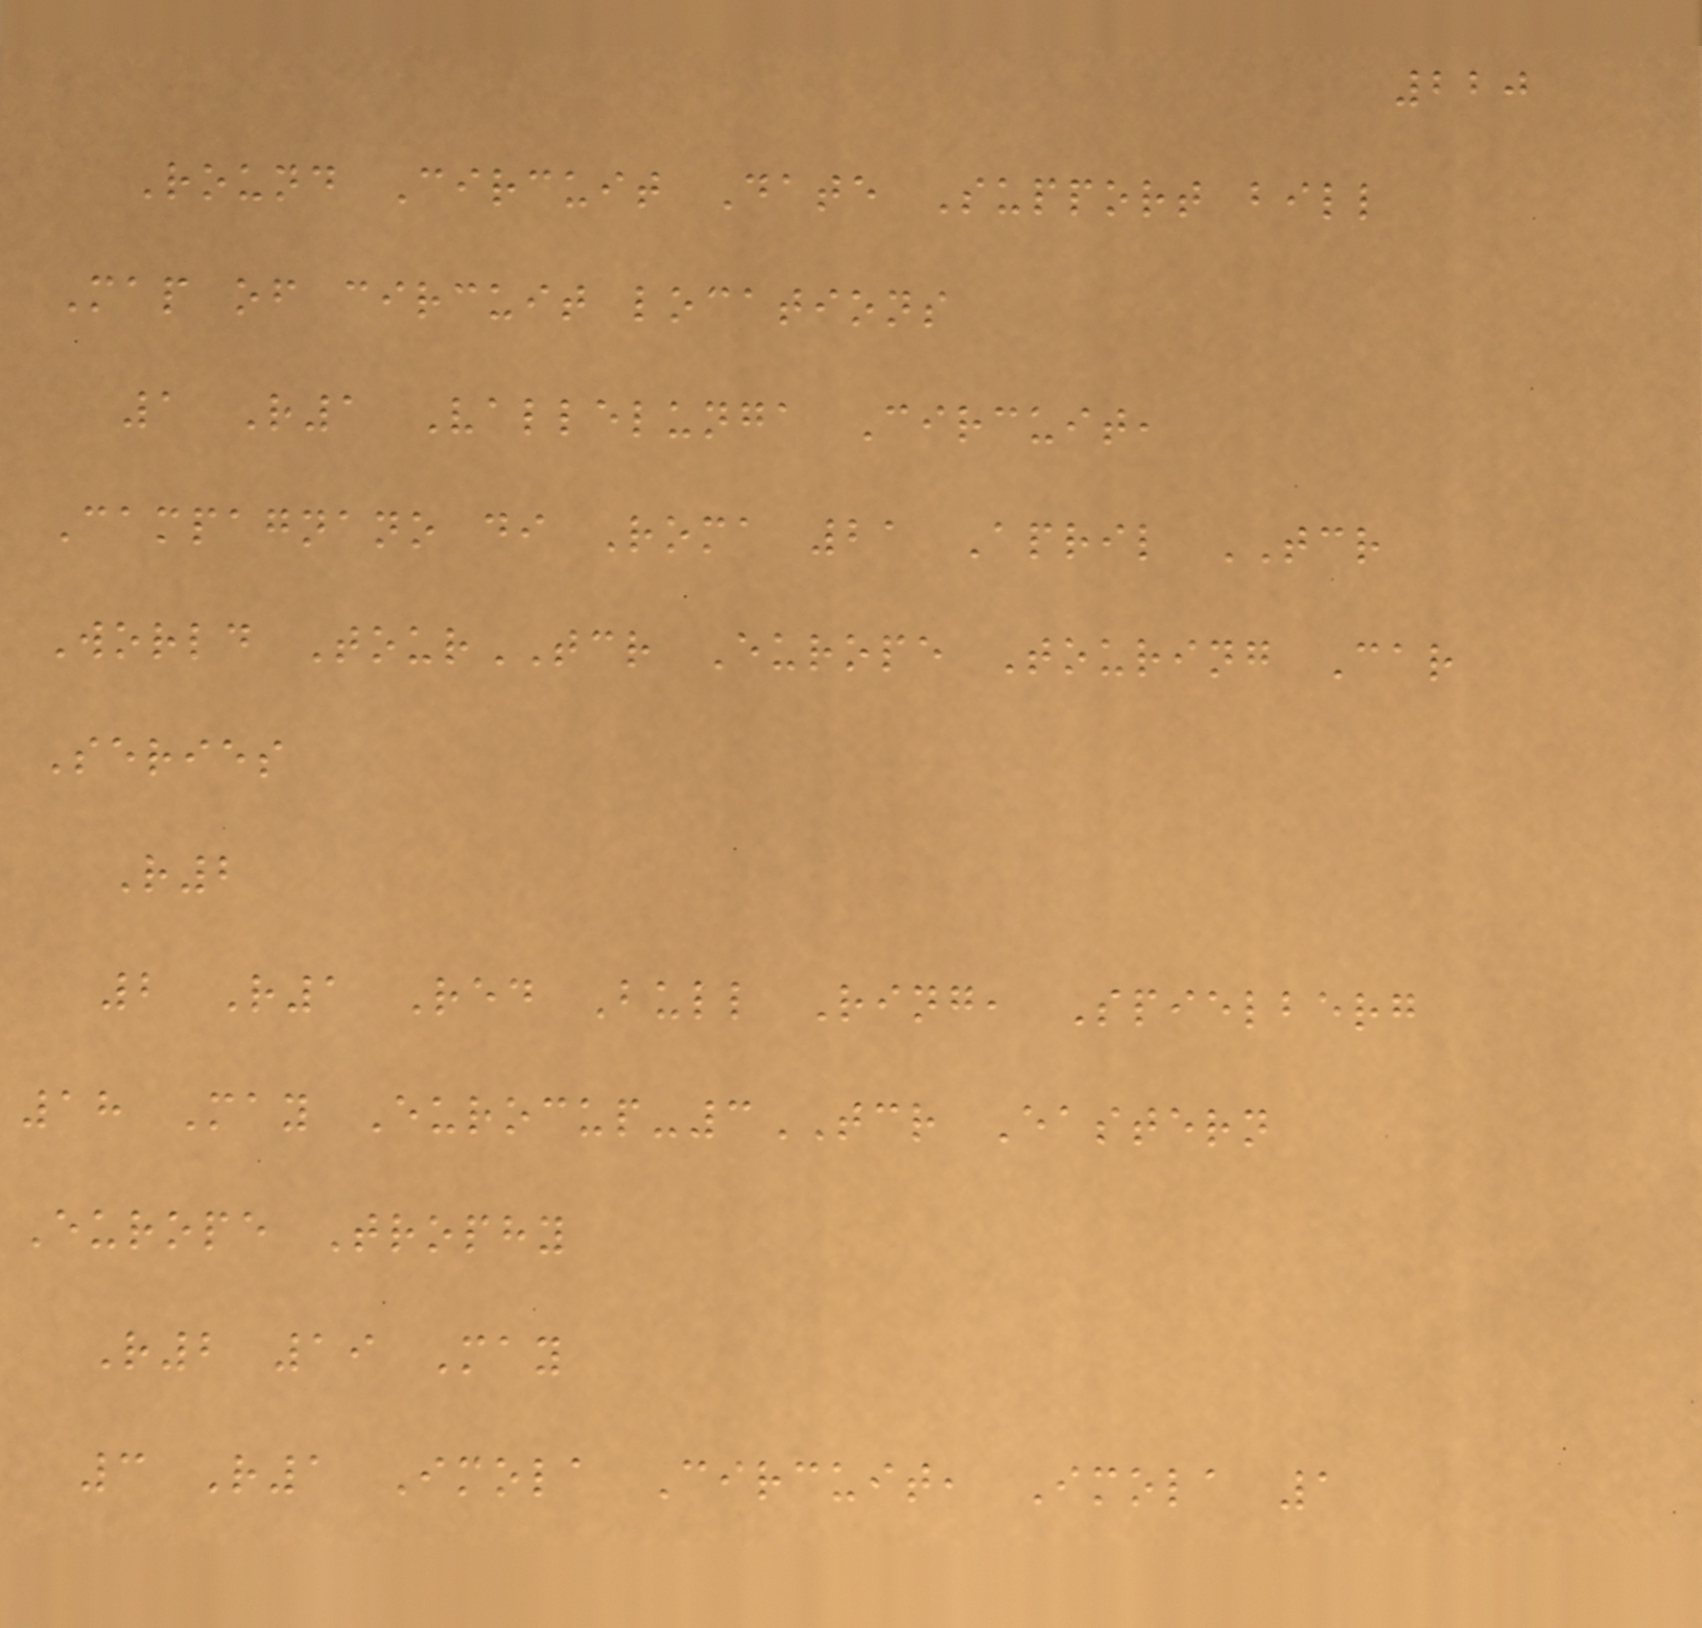220
Round Circuit Date Support bill
Map of circuit locations
1 R1 Vallelunga Circuit,
Campagnano di Roma 21 April TCR
World TourTCR Europe Touring Car
Series
R2
2 R1 Red Bull Ring, Spielberg
18 May Eurocup-3TCR Eastern
Europe Trophy
R2 19 May
3 R1 Imola Circuit, Imola 1
